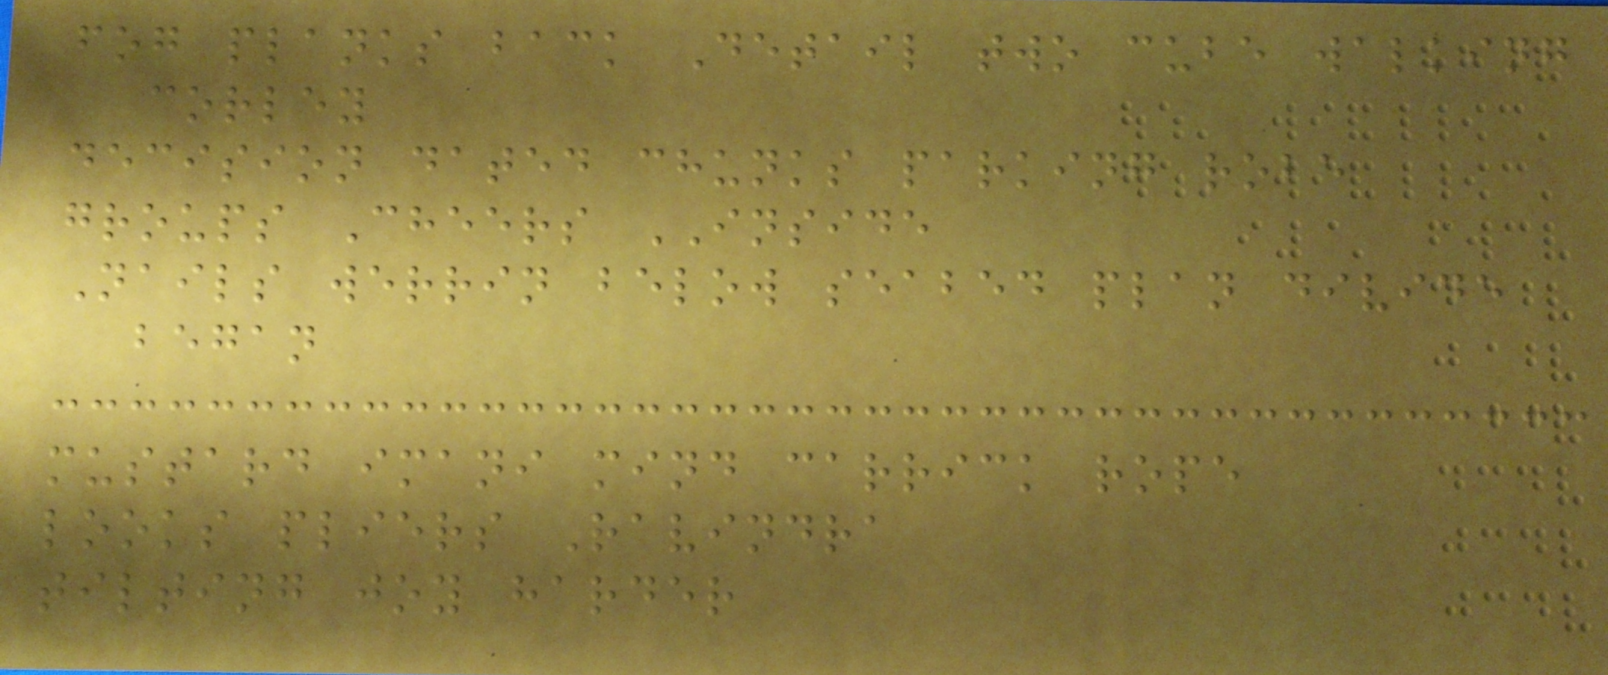fog planks back Detail two cube walking
corley
decision dated chunks parking robe
groups Cheers INSIDE
Nails werrin below seabed plan divide
began
mustard imani mind carrick rope
looks pliers Ravindra
tilting joy harder
